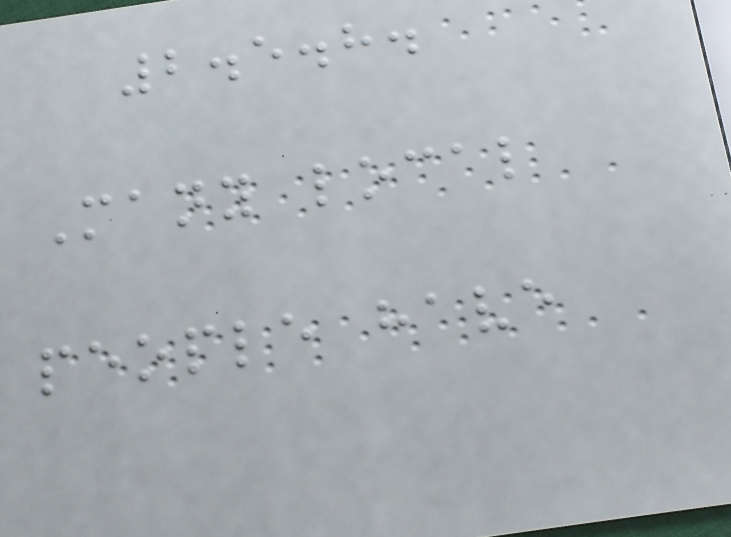2.5.8.
Many local
people have
